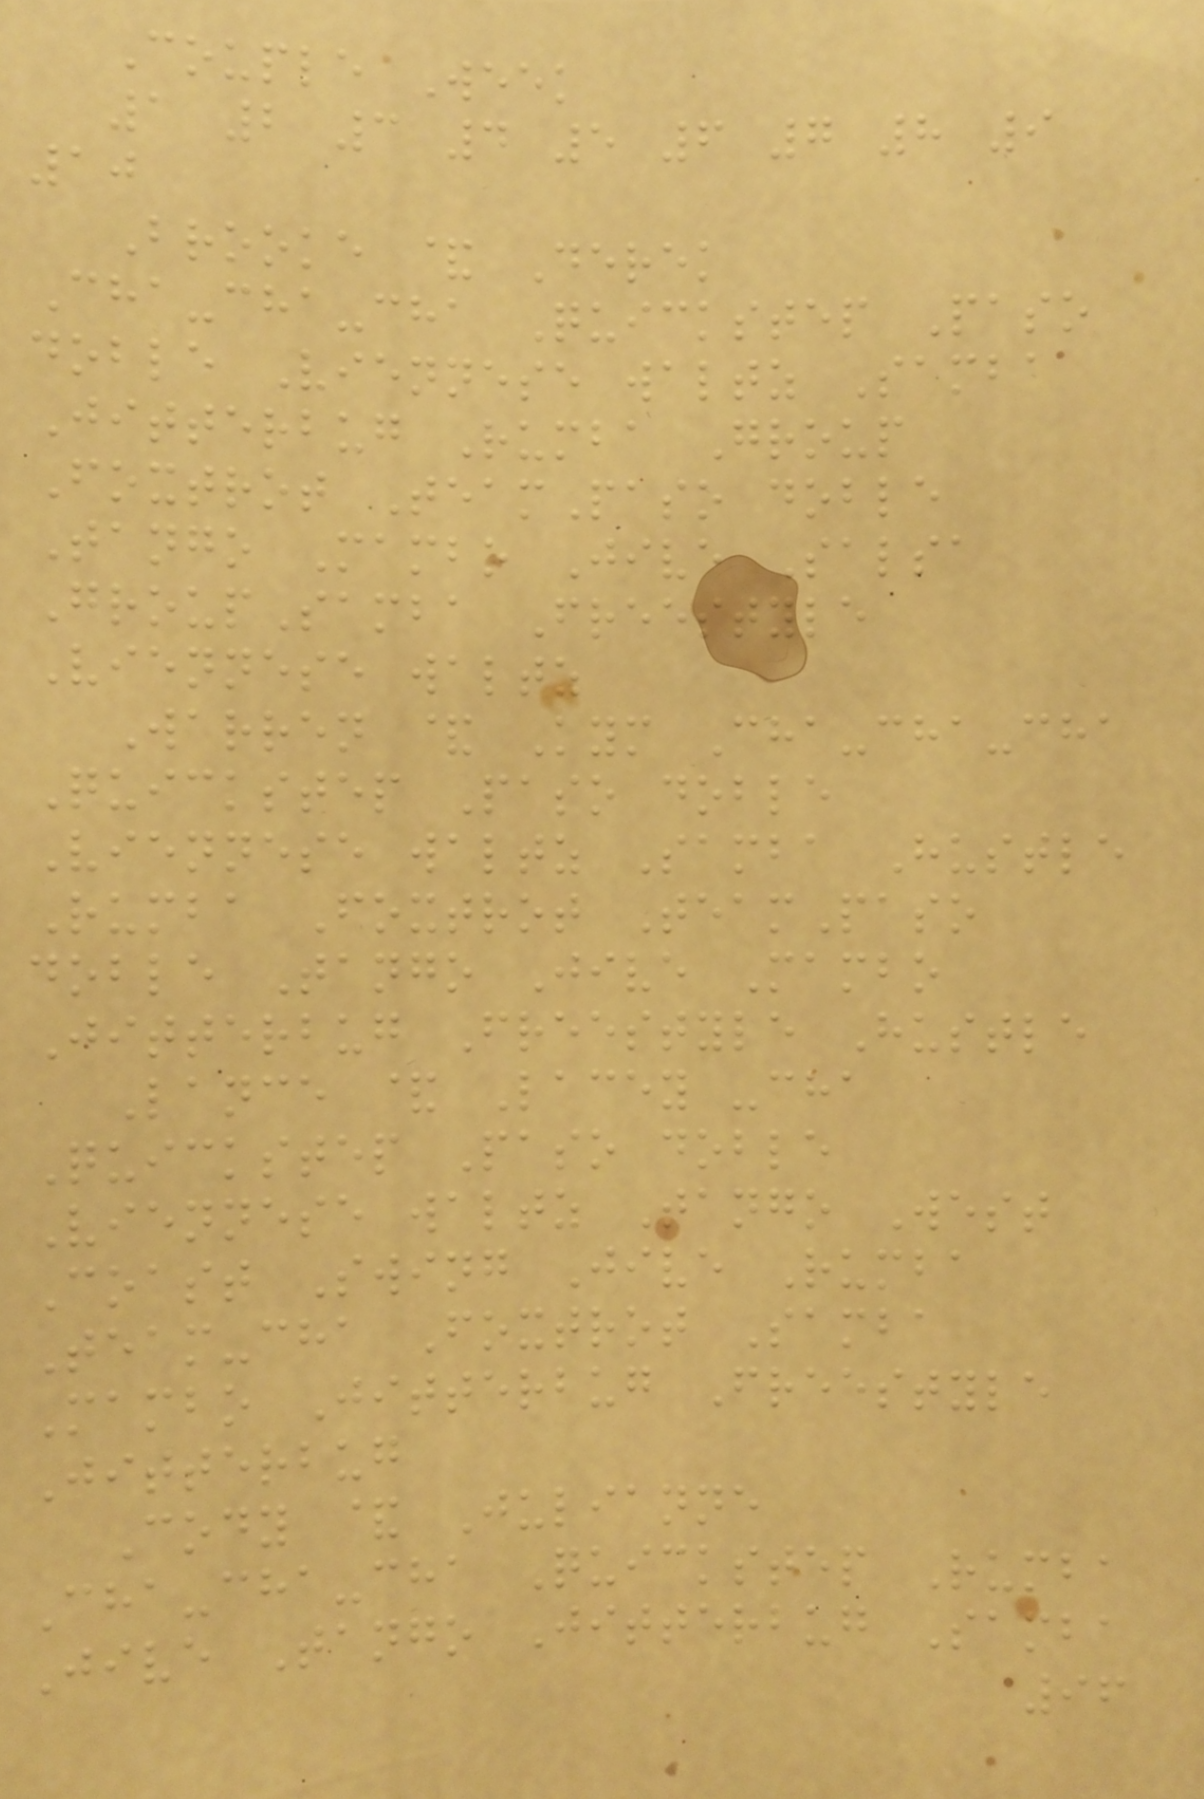Couple Week
1 2 3 4 5 6 7 8 9
10
Brooke & Derek
Cha-cha-cha Quickstep Paso
doble Viennese waltz Samba
Jitterbug Rumba Group
Foxtrot TeamPaso doble
Tango Mambo Jive Salsa
GroupSamba Freestyle
Viennese waltz
Warren & Kym Cha-cha-cha
Quickstep Paso doble
Viennese waltz Samba Hustle
Rumba Foxtrot TeamPaso
doble Tango Jive Mambo
Jitterbug Freestyle Hustle
Lance & Lacey -cha
Quickstep Paso doble
Viennese waltz Tango West
Coast Swing Jive Rumba
Team-cha Foxtrot Samba
Mambo Jitterbug Freestyle
Jitterbug
Cody & Julianne
Cha-cha-cha Quickstep Rumba
Jive Tango Jitterbug Samba
96
